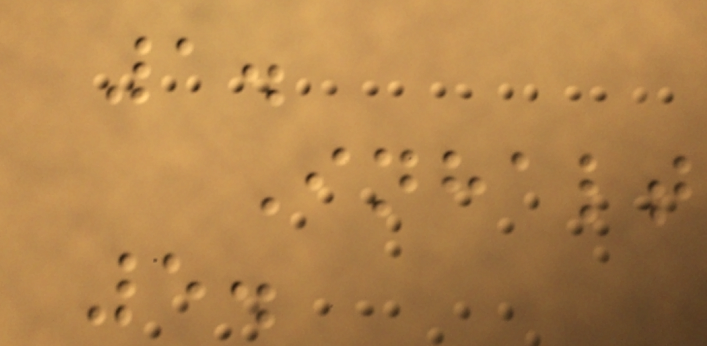1.
Inhalt
5.
